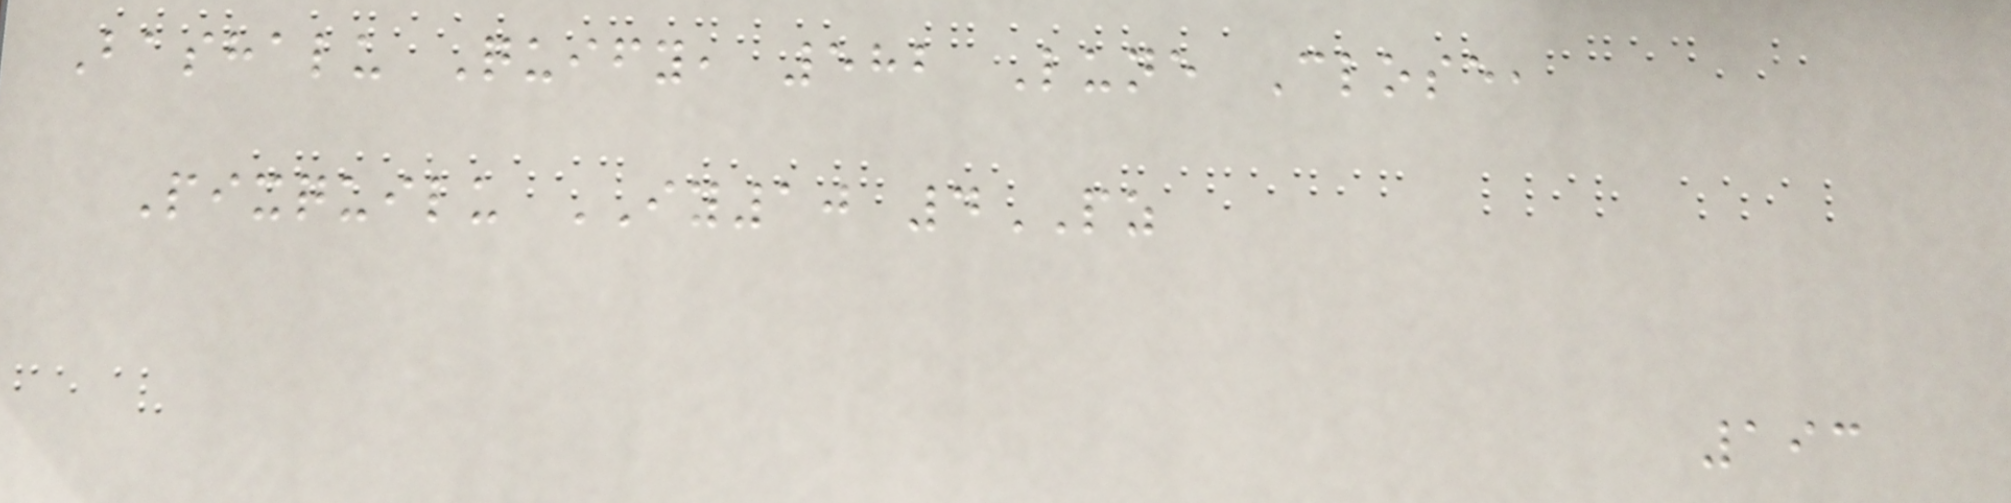Bashalu Quify, 582 Lune Close,
Pixquilu IY10 4PZ
193
